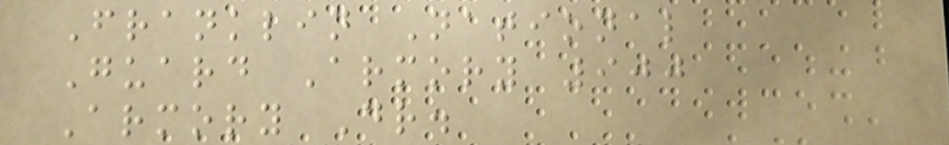Franklin National
Guard Armory 900
Armory Dr.
